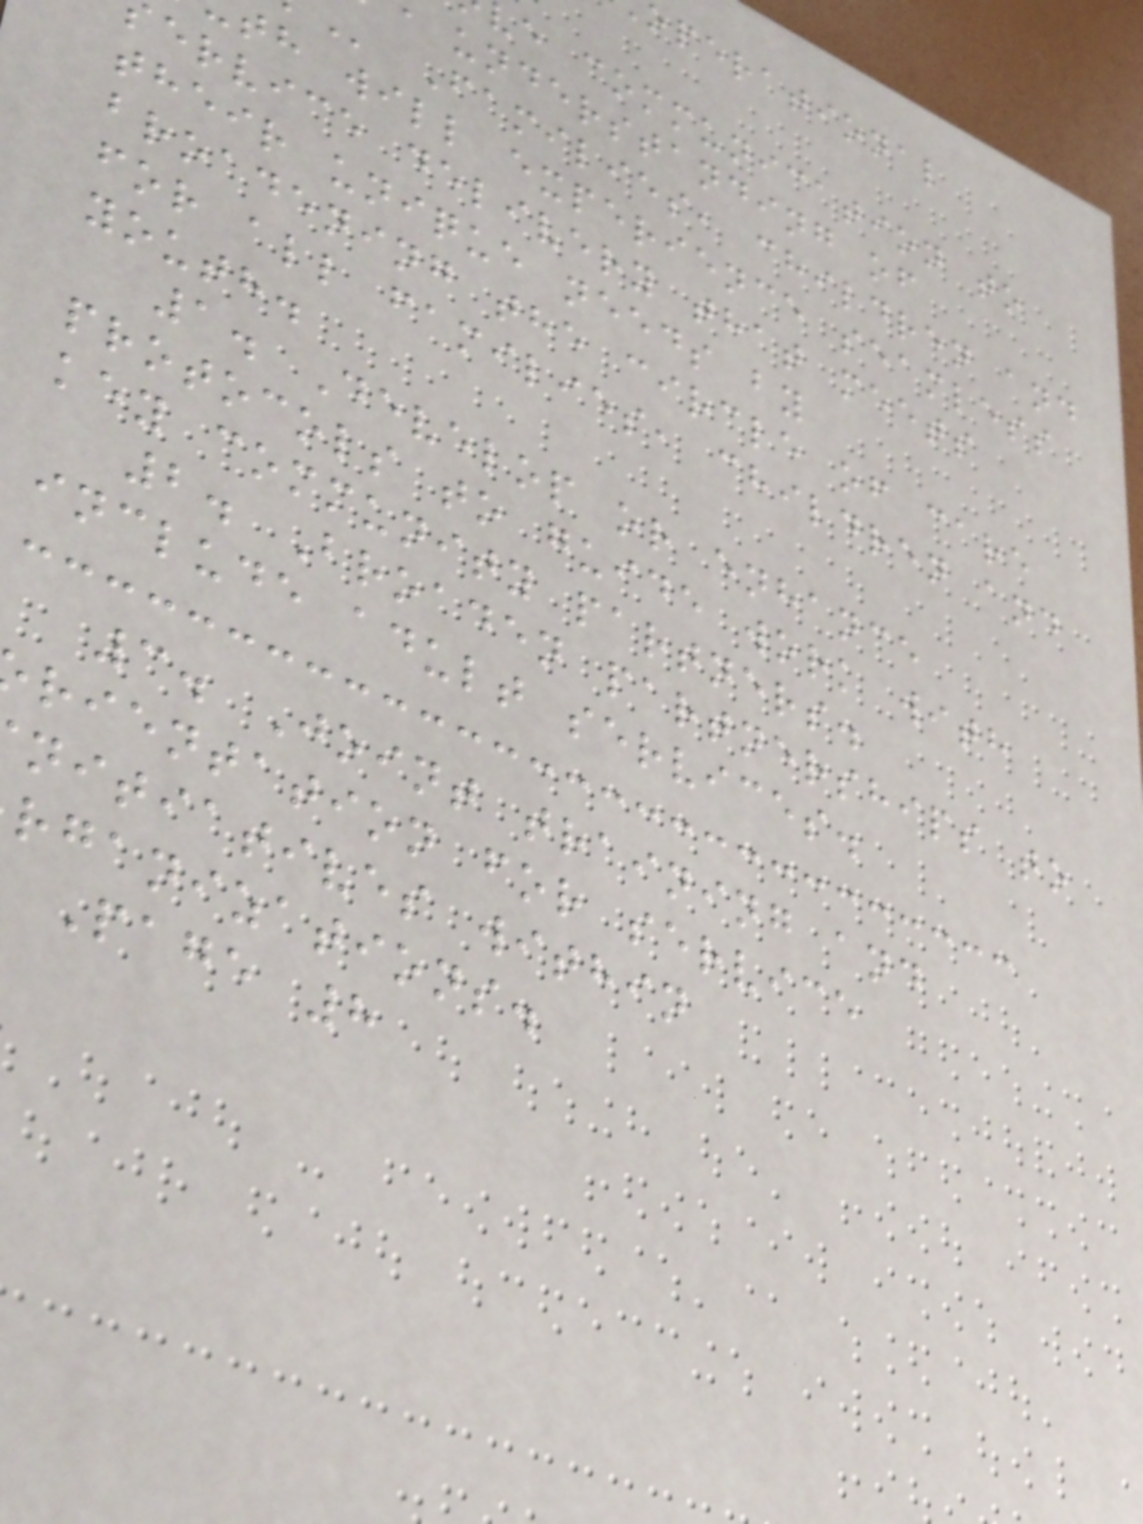operational
e communication to
understanding of
Families, children and
th will experience seamless
ervice delivery that meets
their unique needs by
broadening the circle of care
for all families, children and
youth.
1. Develop or enhance
protocols to guide work with
key community partners.
2. Broaden partnerships to
include adult services.
3. Joint training and
rientation for service
nitiatives within
rganizations.
Page 8
